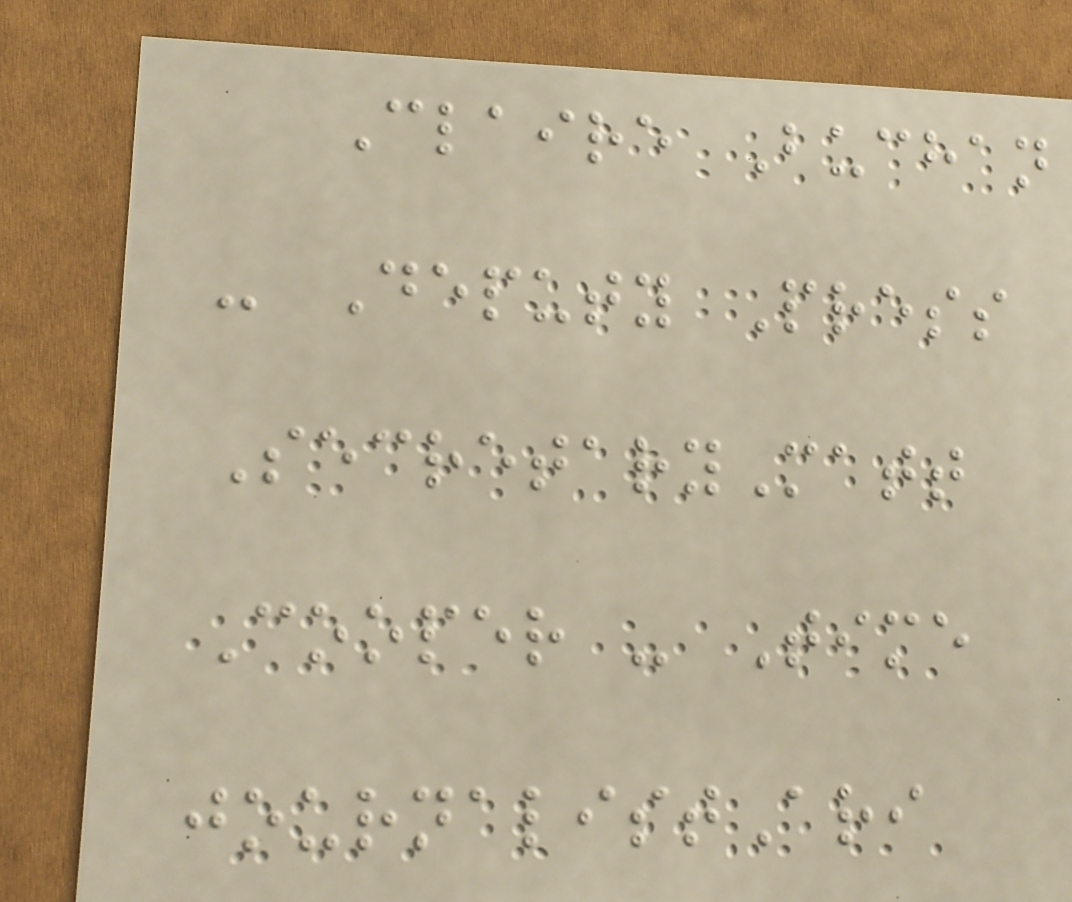Claire Buchan
- Deputy Press
SecretaryMatt
Cooper - Time
journalistAri
